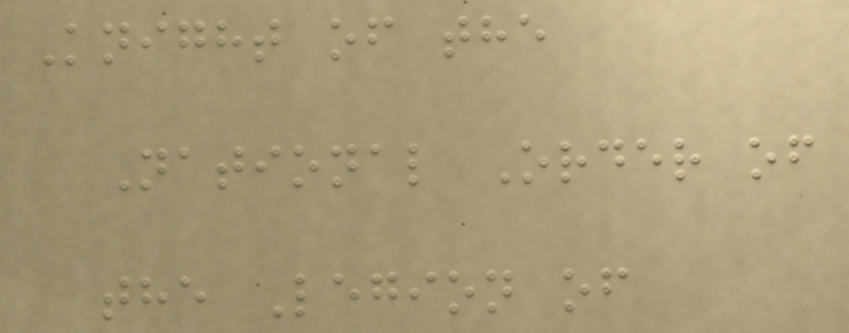Knight of the
National Order of
the Legion of
